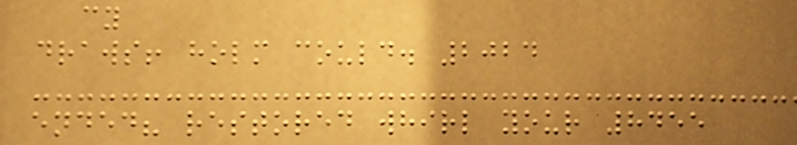cy
draws! holm could. 2024
ended? restored whirl your 8455
